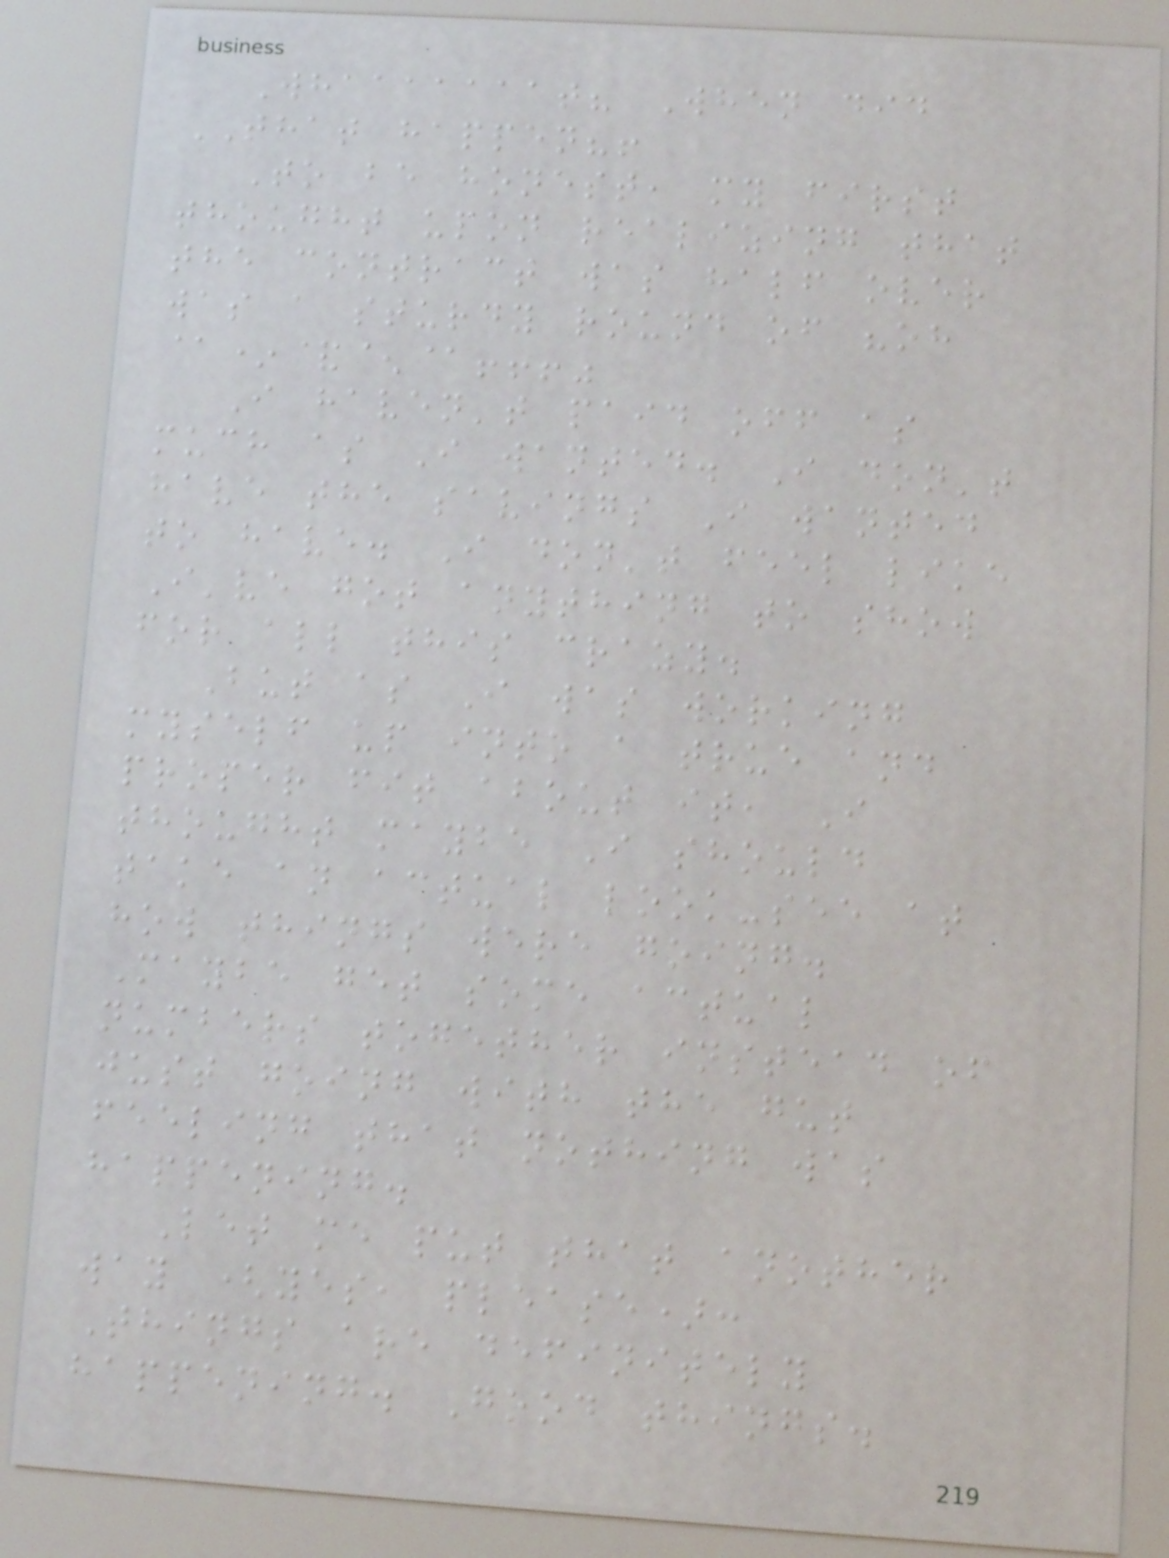Whaaaaaaat? When did
THAT happen?!
To be honest, my first
thought upon realizing that
the contract was half over
was a sturdy round of "oh
@*&^@!!!"
I haven't paid off as
much as I wanted. I don't
have the savings I wanted
to have. I don't feel like
I've got anything to show
for all this crazy.
But as I was working
myself up into a true and
proper fit about it, I
thought maybe I should
take an actual look-see at
how things were going.
Maybe get some actual
numbers together instead of
just going with the gut
feeling that nothing was
happening.
Let me put that another
way (yes, please):
Things are definitely
happening. Good things.
